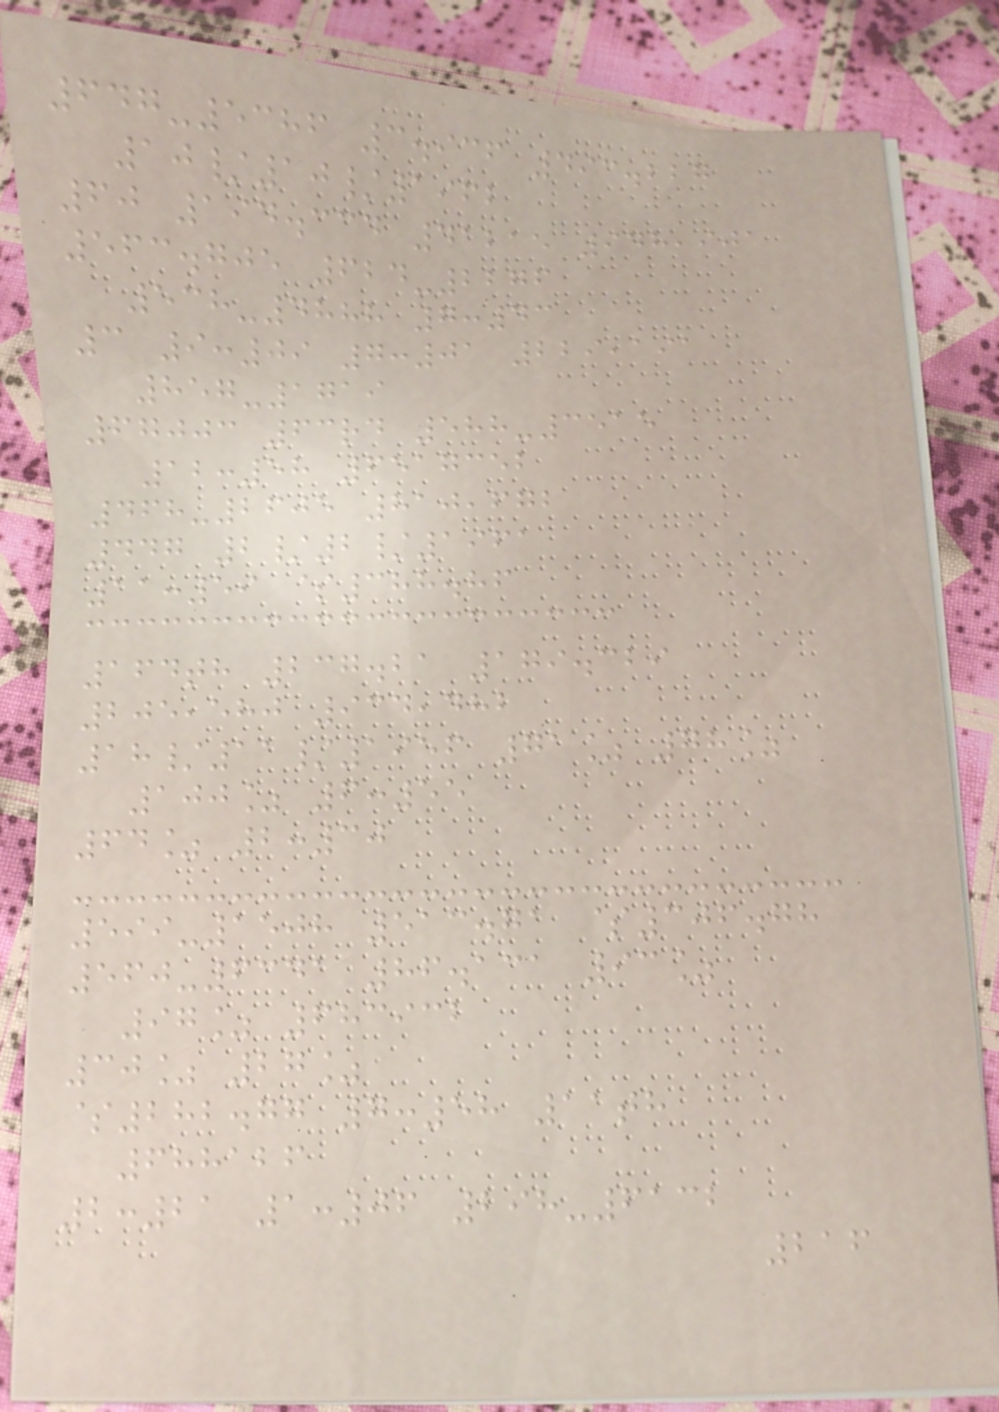647-5386 3.936 493.227
10/10/1962
60 194.334 41215 948,901
563.705 624-2276
538-4888 7:43
3 9:09 7:01 229,191
857-1719
67003 63rd 588-3515
12:58 6517352
468-2605 810,672
447 2/2/1961
11:59 $388.86
164th 237.21 179.329
205,580 934,482
18/11/1956 71% 78%
100% 6:55
64% 2:30
599-1508 513.71 $306.78
560-6341 86.131 93%
97% 683932
30% 27%
$282.77 7:58 11th
688126
2:21 1:06 298-6132
216
